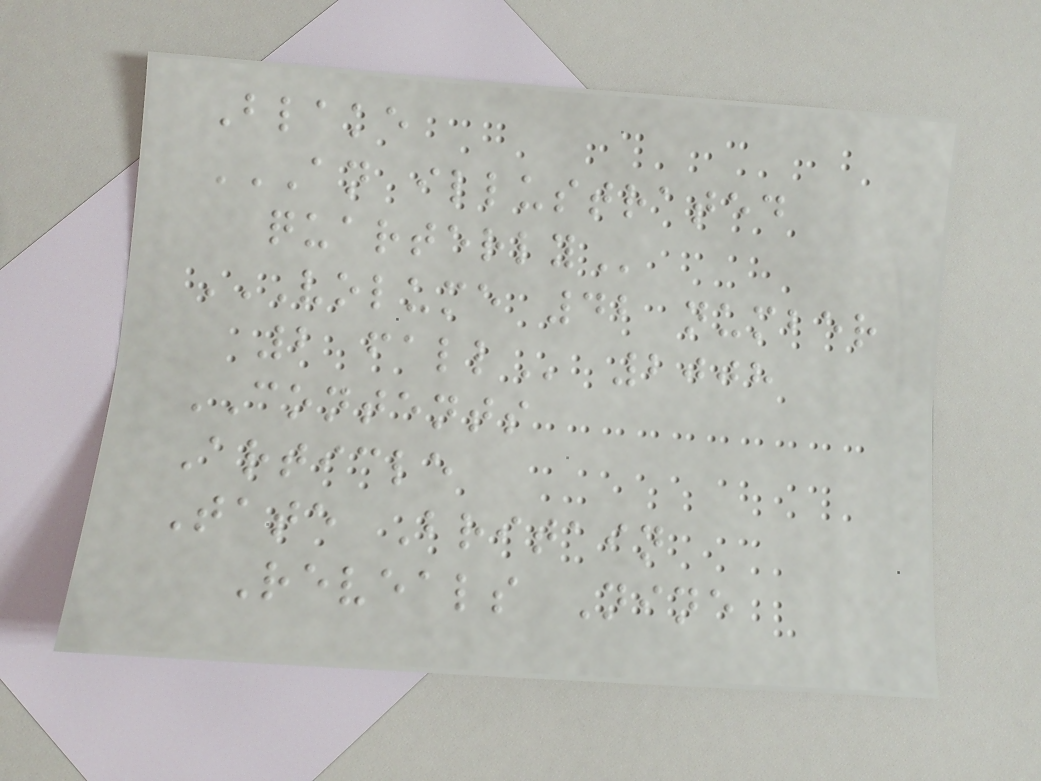Blake
AN ILLUSTRATED
QUARTERLY
VOLUME 42 NUMBER
2 FALL 2008
CONTENTS
Article
Tate Britain
Reveals Nine
